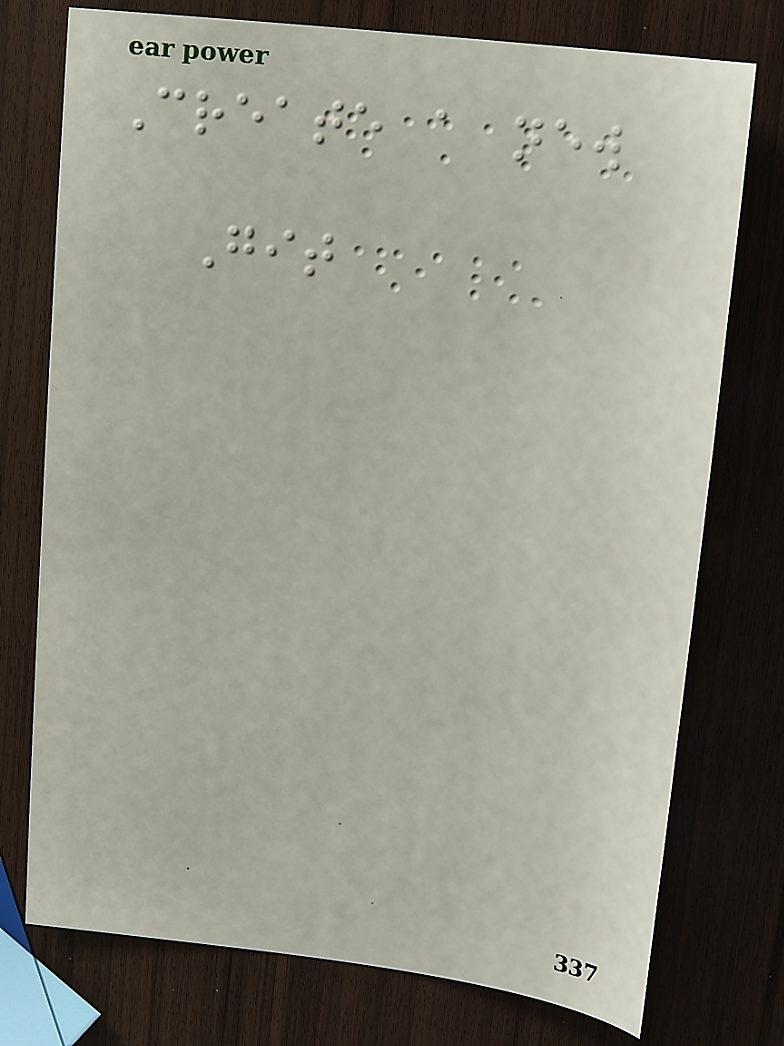Create a new
Git
